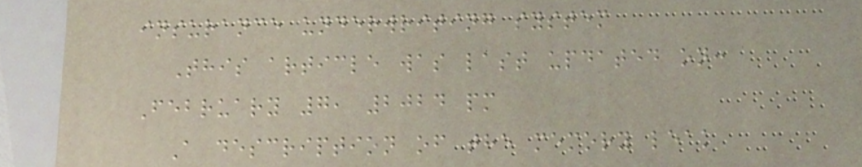insurance underwriting system
This article was last updated on:
February 7, 2024 pm
A description of the memory leak
